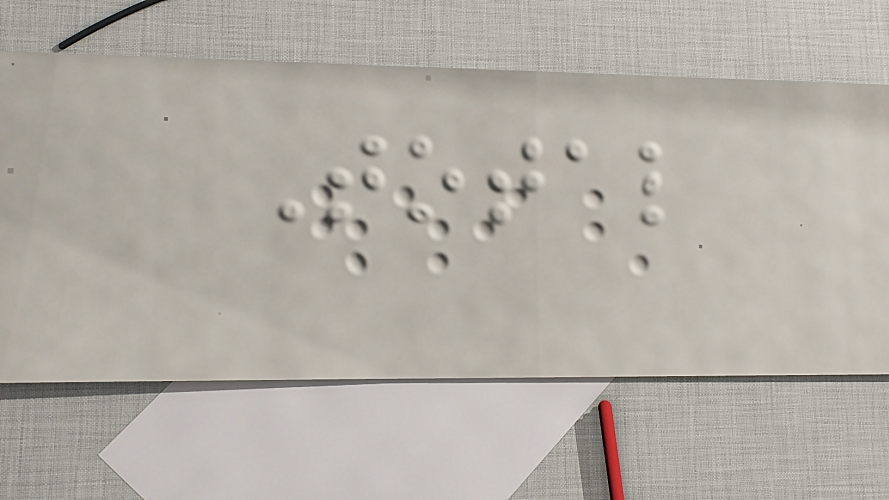Total
